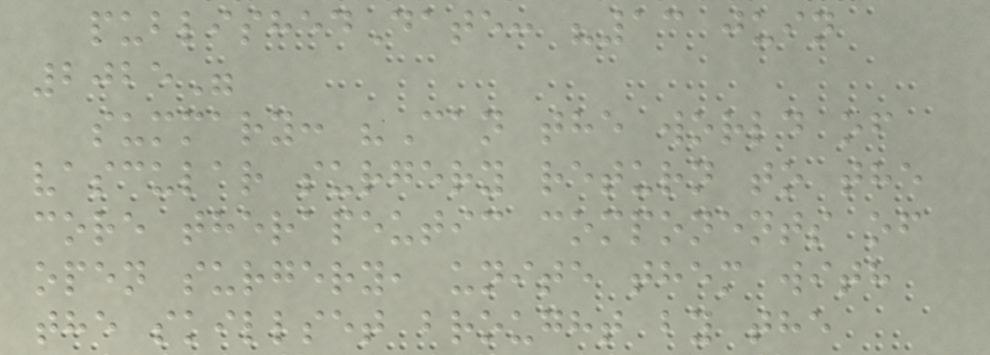publishedDate: "13 juin
2025"
summary: "Can the world of
vascular surgery return to the
core therapeutic components of
open surgery, unite them with
the skillset brought by the
